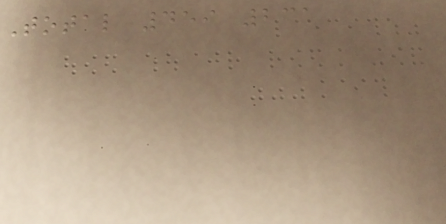Total 459 231
